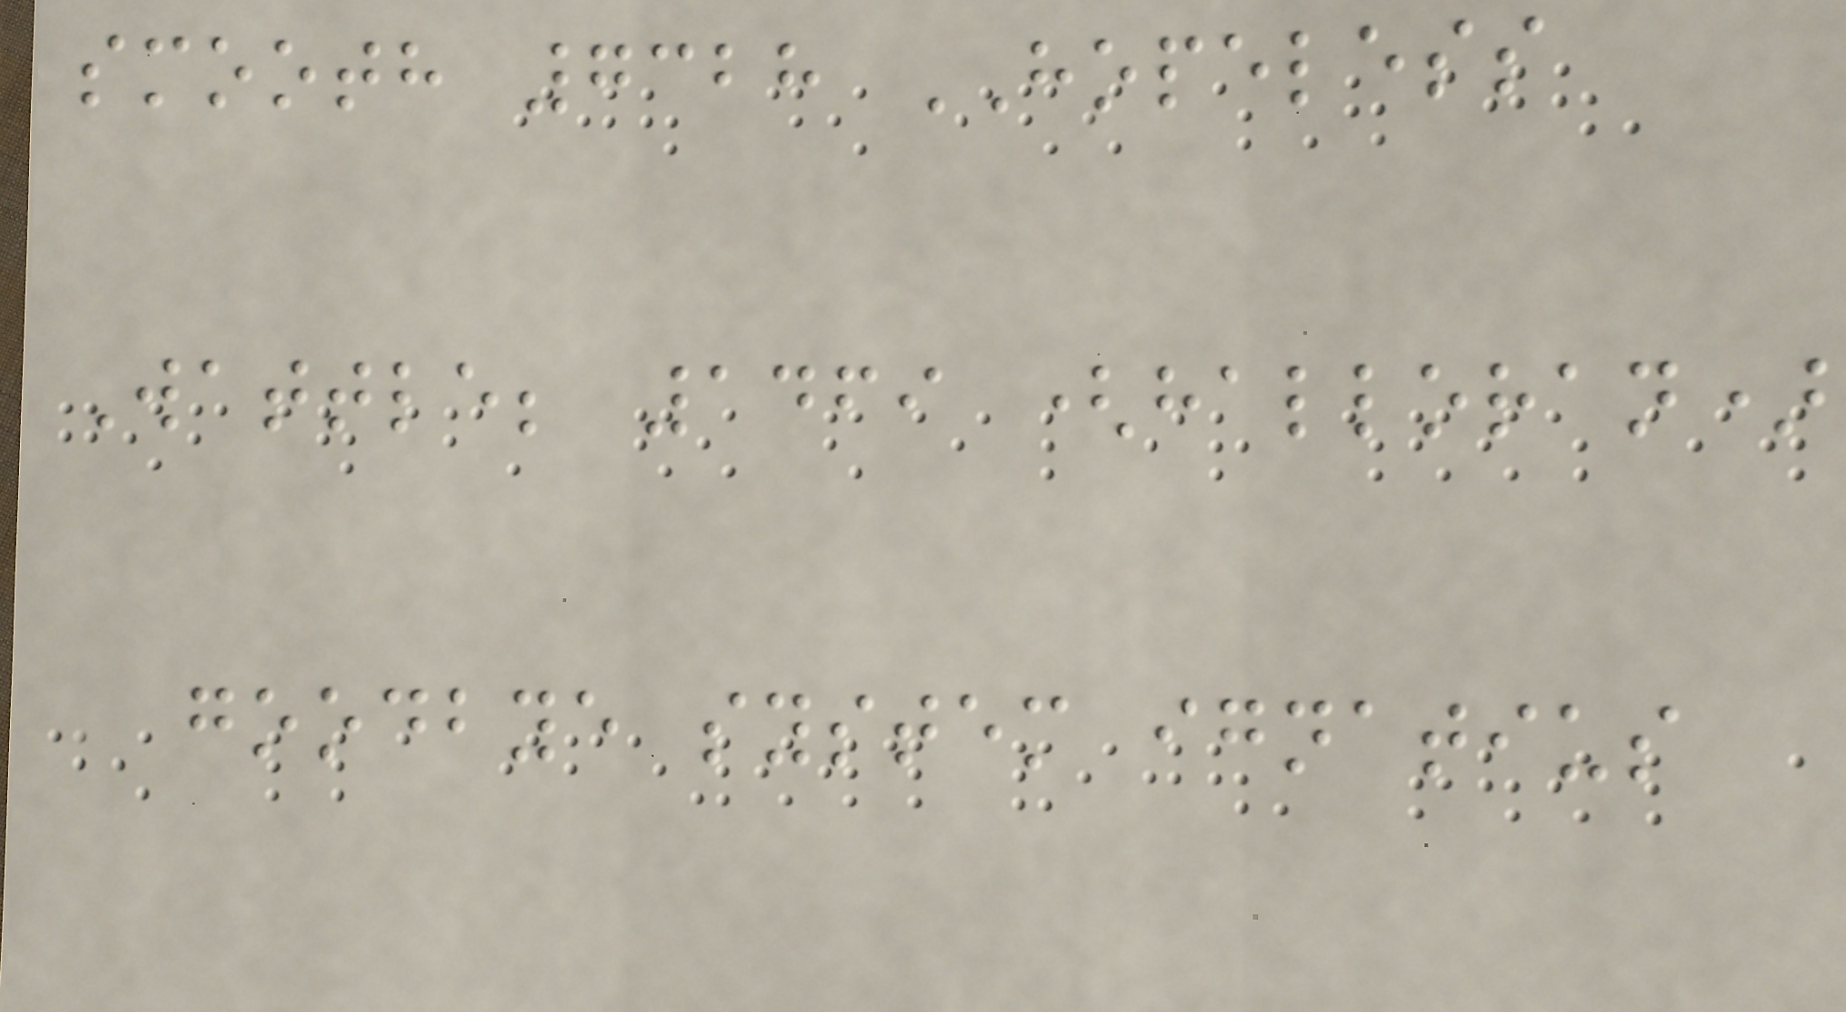smooth 7328 HOPELESS
Wattle; 1469 (halloran)
goodbye system ignatius
